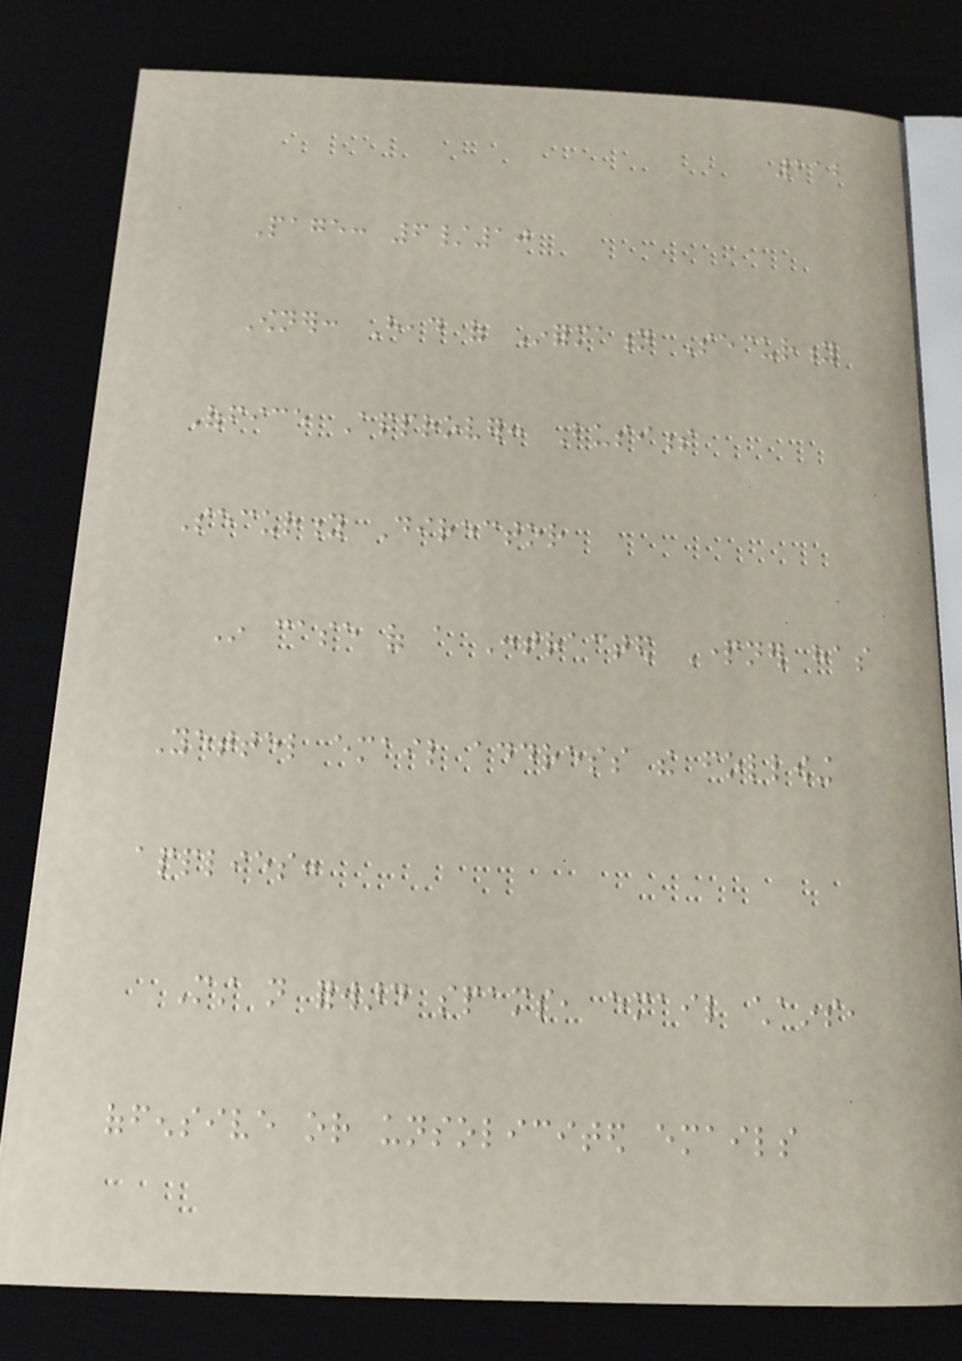212
Page: 6/10
Owner: Head of Information Security
Office Approver: Business
Security Director
In case of a Contracted Partner has
Yettel email address the following
applies:
Must not forward spams, email chains,
offensive or unsolicited emails
